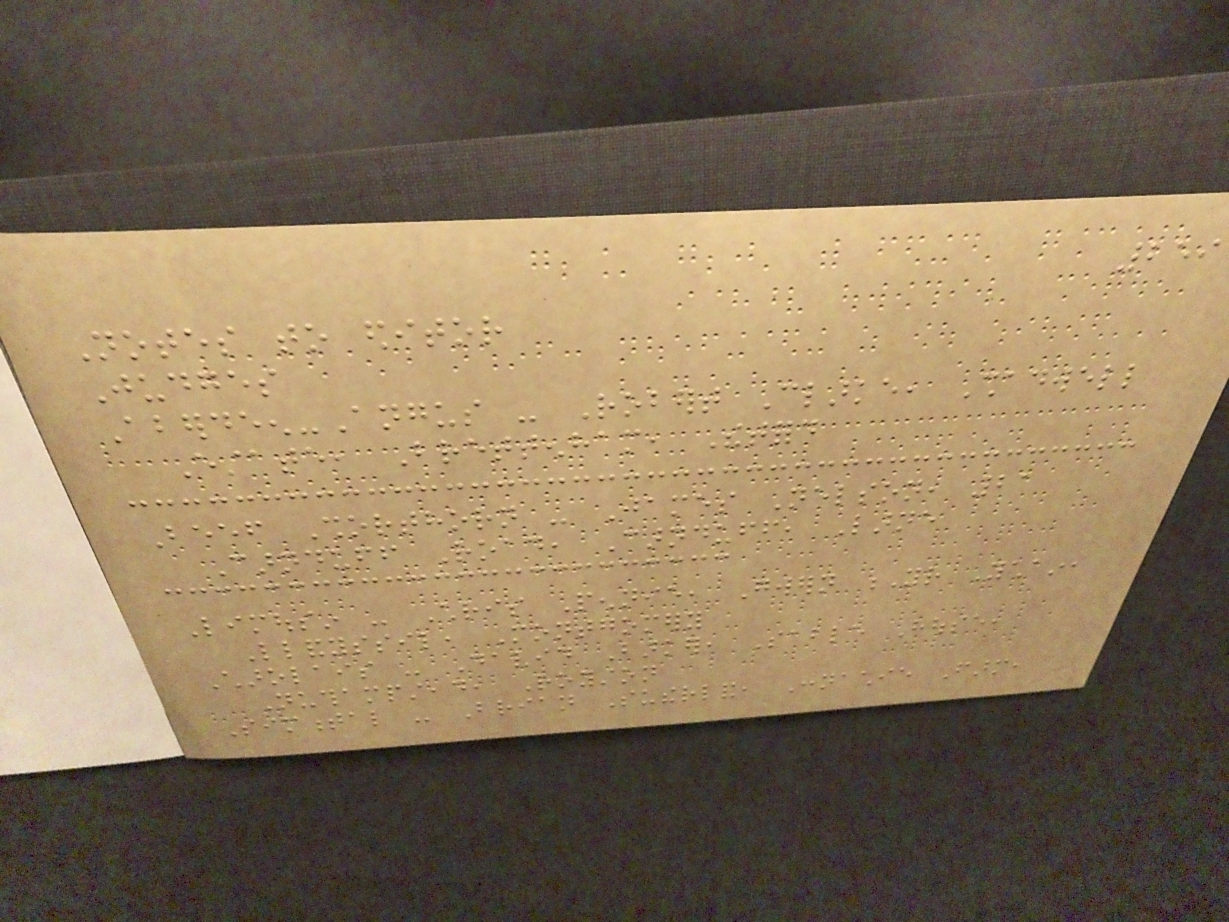259
Notes to editor
Judges
Aberdeen-Angus - Robert Clarke, Shadwell
Estate, Brettenham, Thetford
Beef Shorthorn - James Nelson, 21
Carnduff Road, Carnduff, Larne
Limousin - Chris Pennie, Gwern Yr Ychain,
Llandyssil, Montgomery
Charolais - David Barker, Sable House,
Nuthampstead, Royston
Simmental - Brian Sutherland, Connachie Farm,
